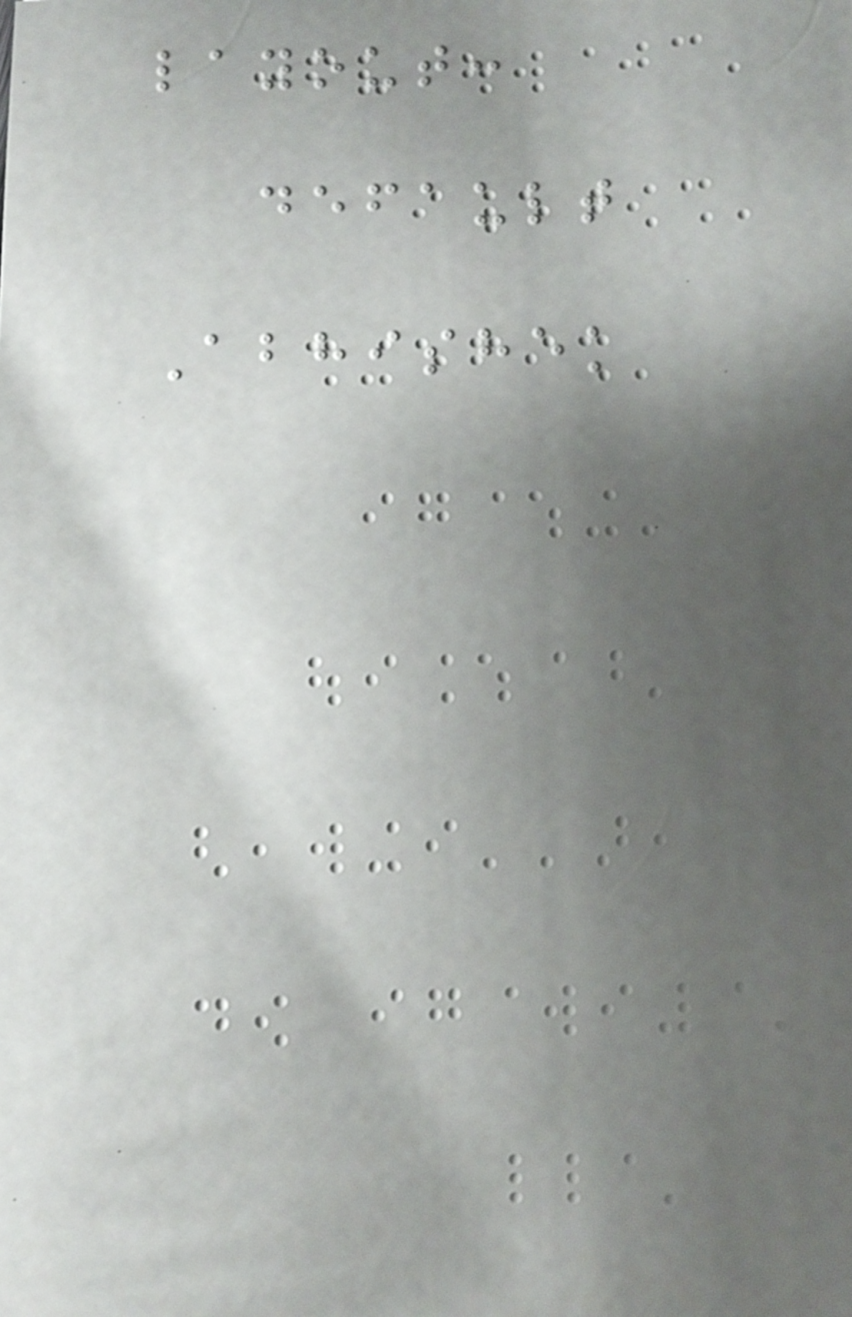layout:
default
Abhishek
